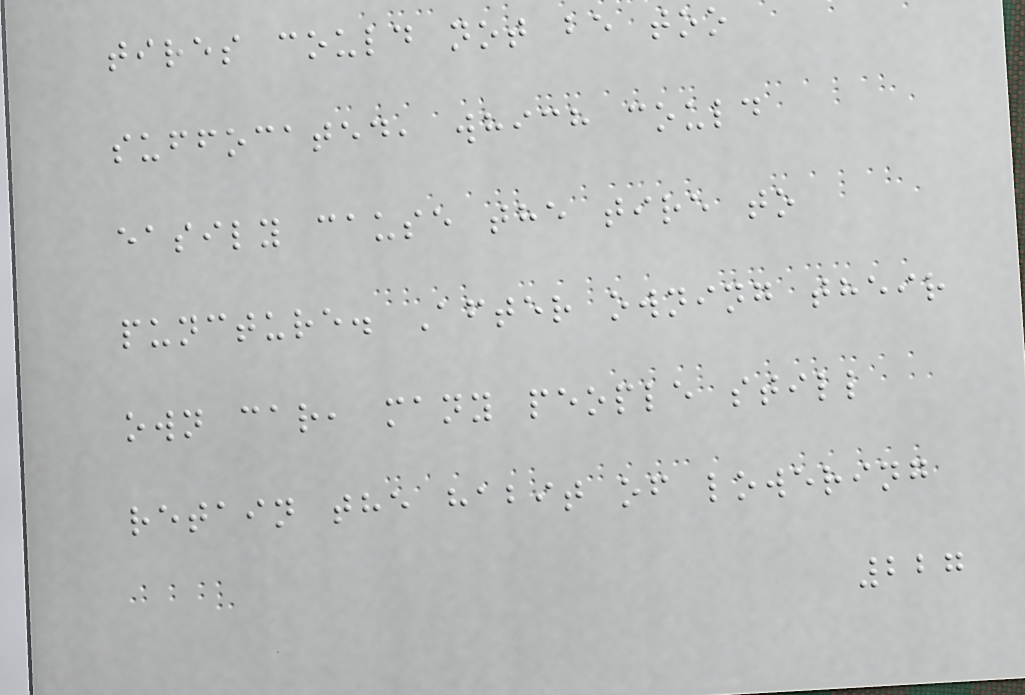tires could not be too
suffocated, which could
easily cause the tire to
puncture. After owning their
own car, many people still
retain the habit of lowering
227
